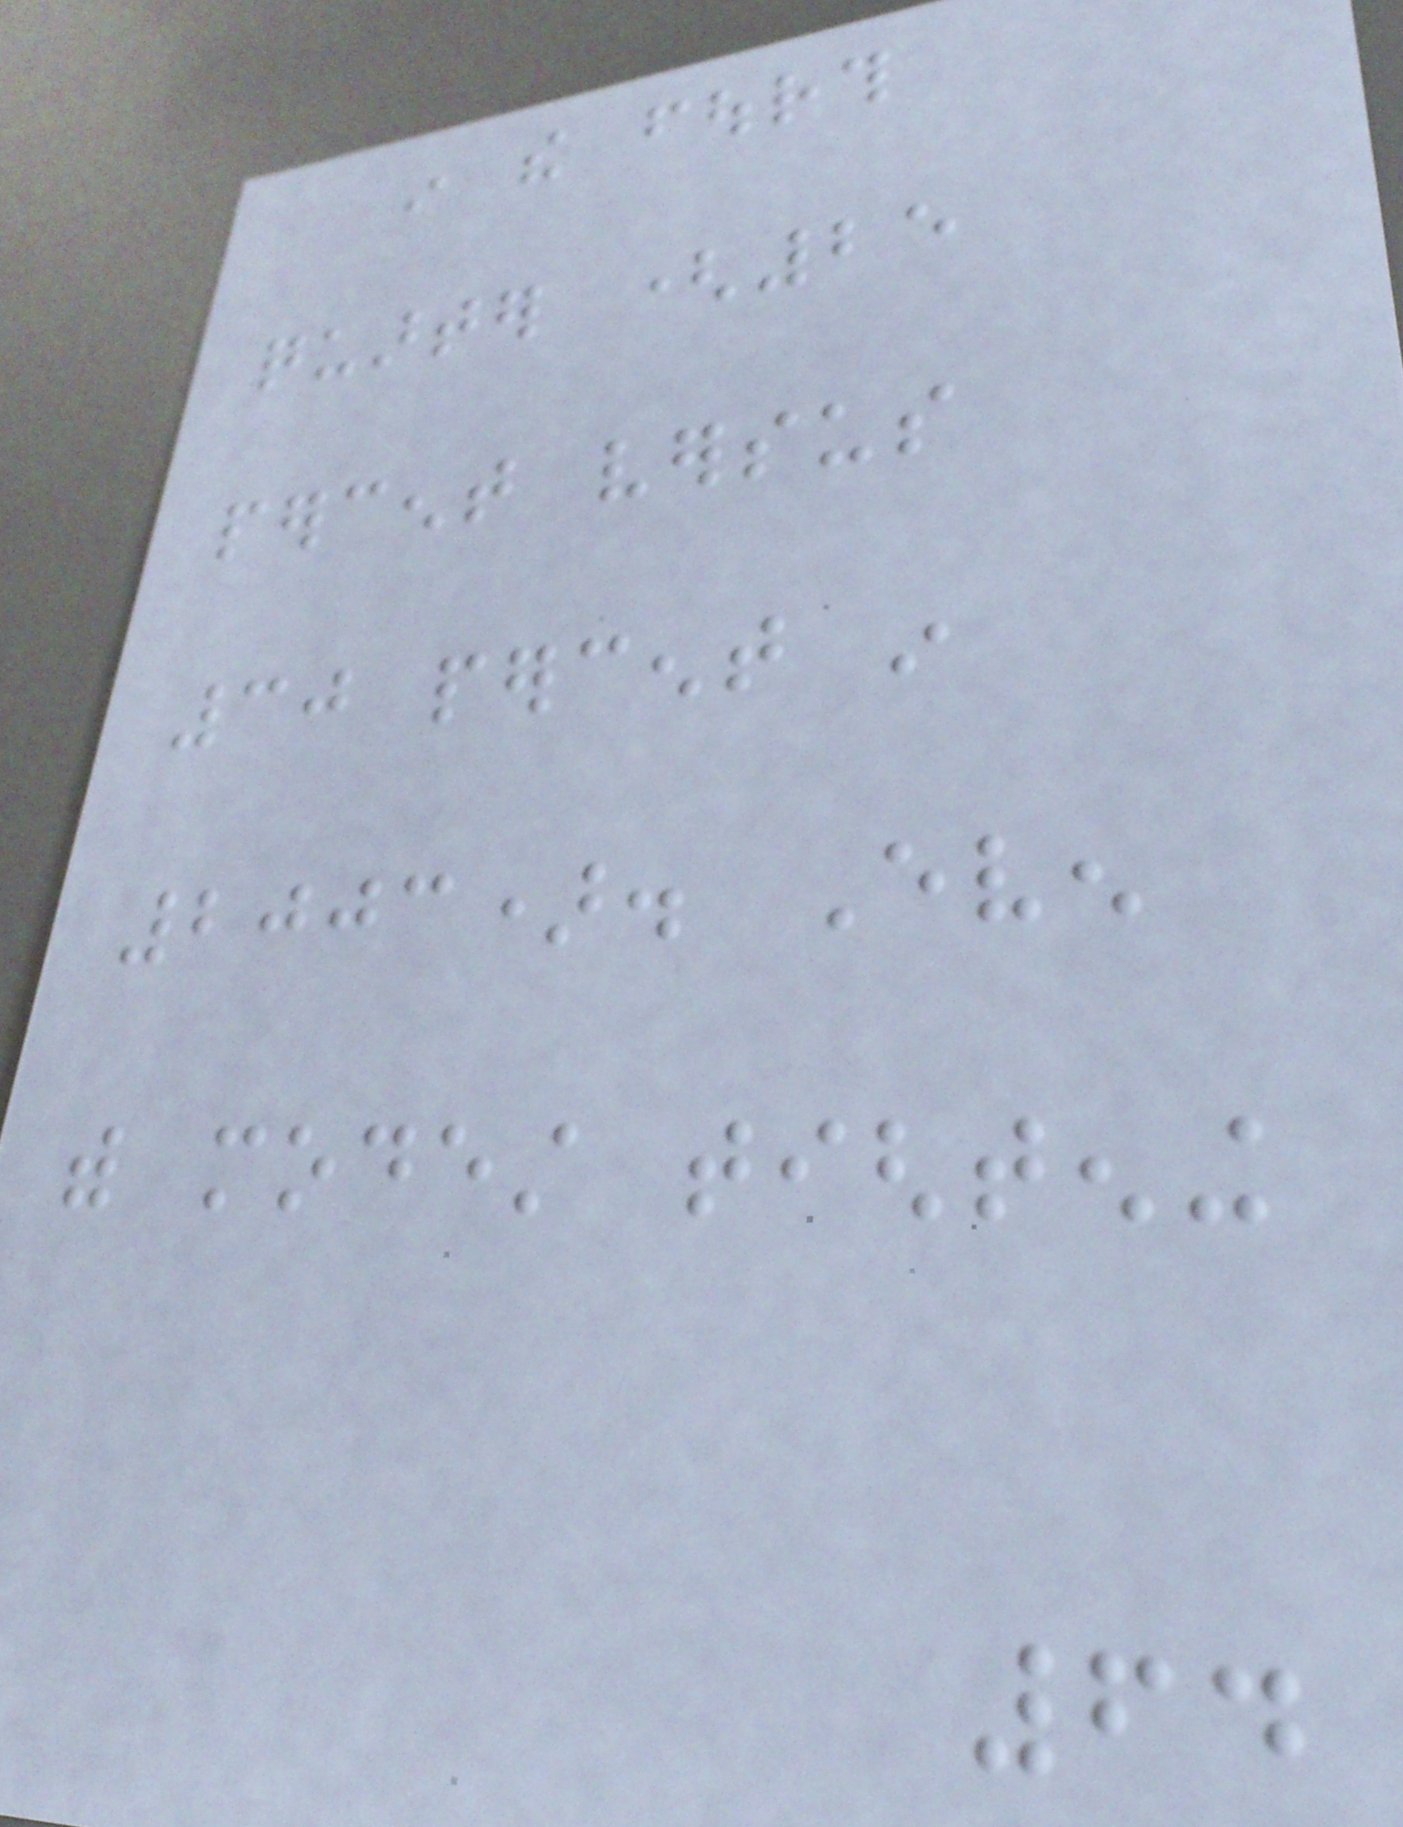in the fourth
quarter (25
percent versus
30 percent in
2003). Even
with modest tightening
64
